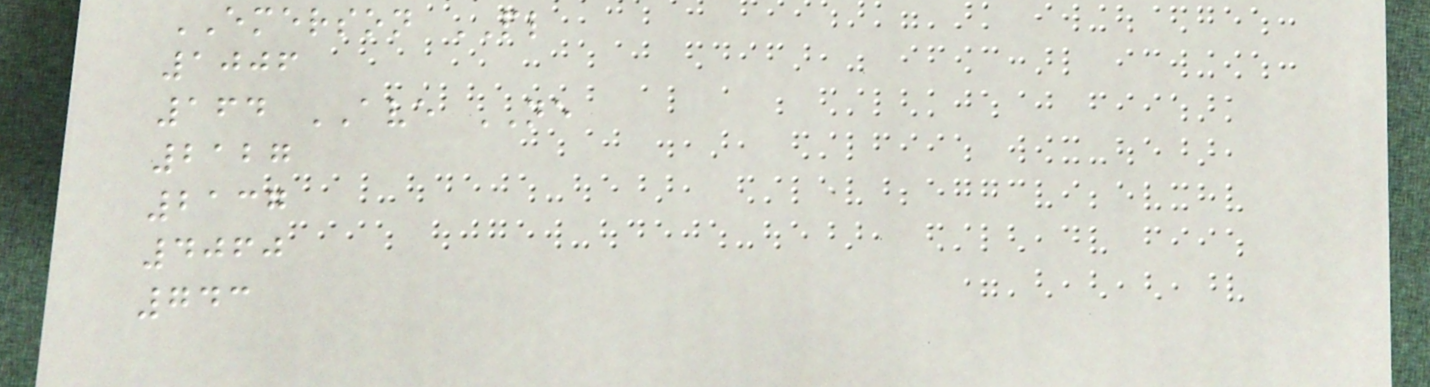EMERSON PL
1006
164 AVE NE
2127
2137
4060
743
